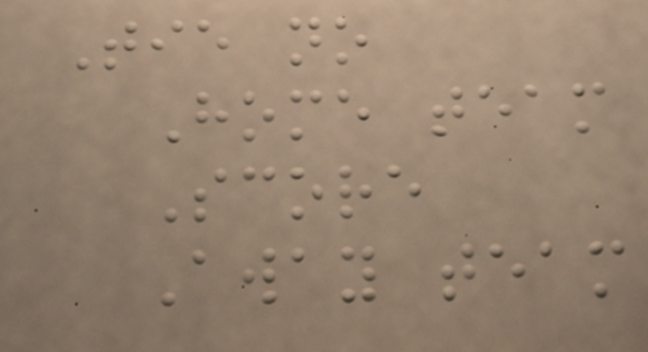Tie no
Home team
Score
Away team
